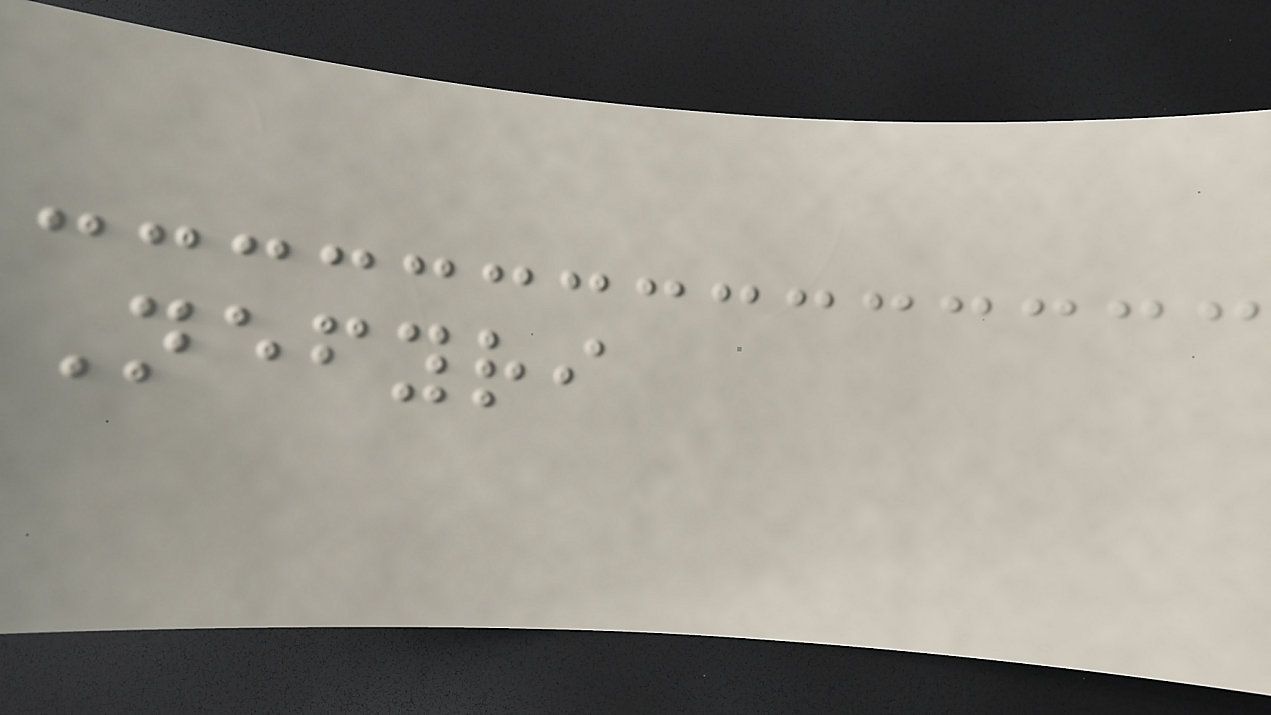Nefyri
